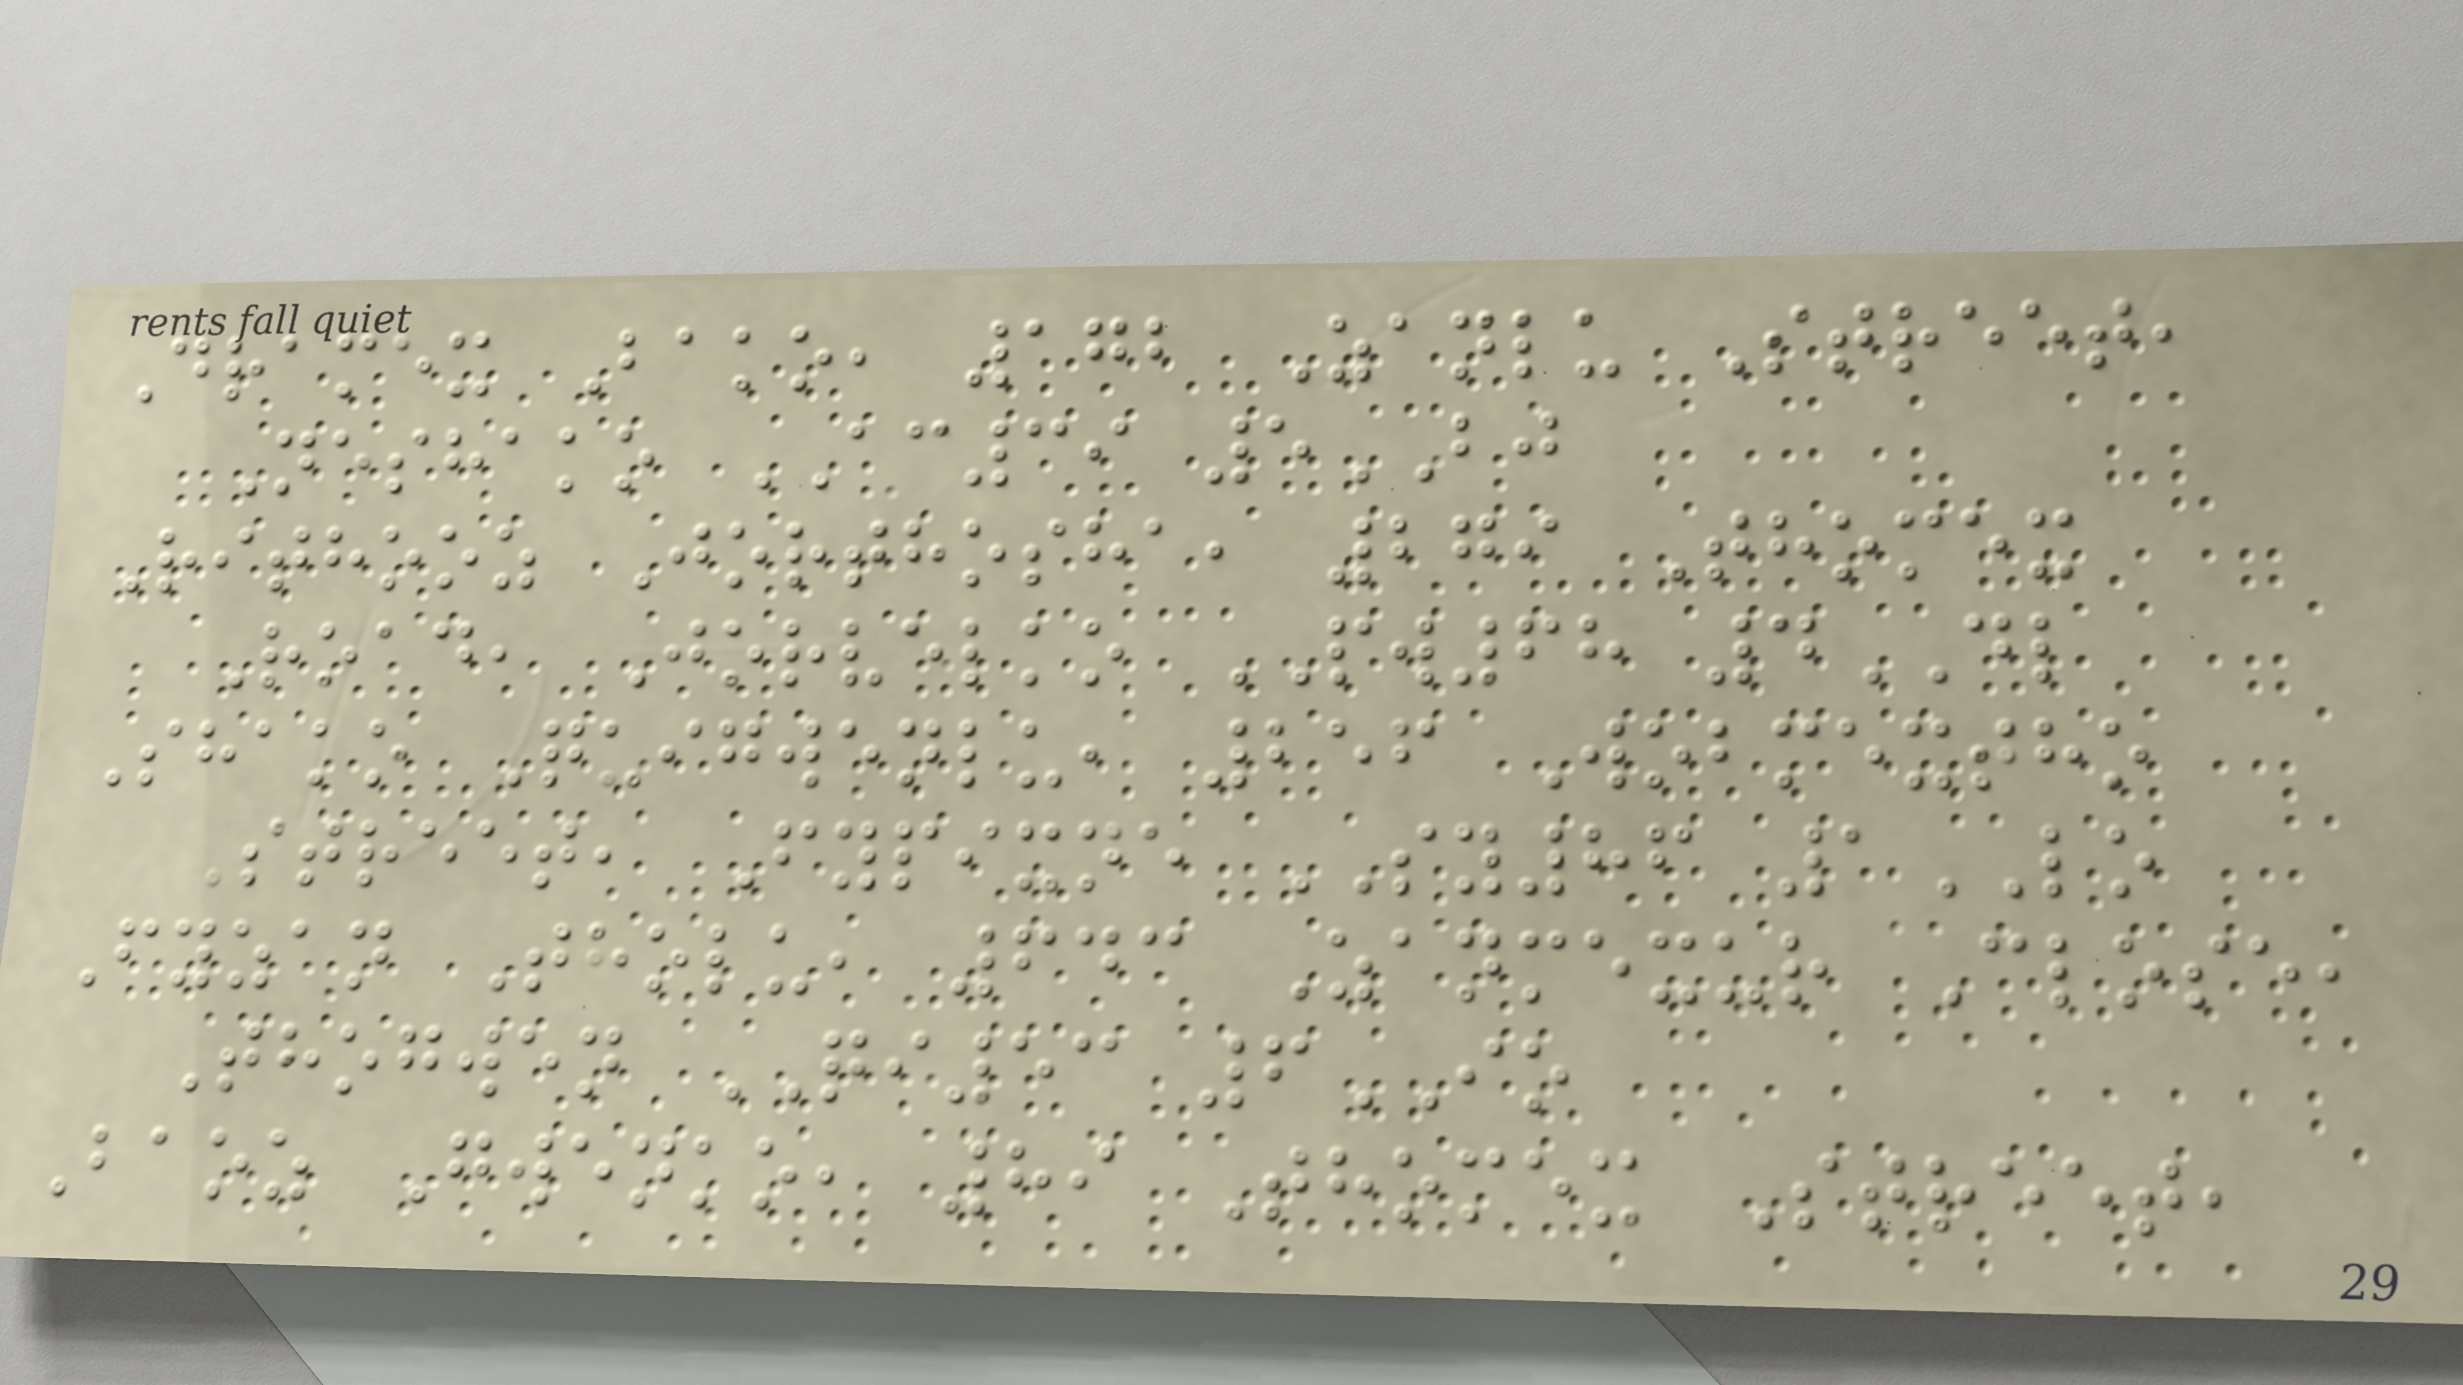Dramex Bako, 172 Zanlu Street,
Neshako AC39 5BJ
Rithooz Jorthosha, 279 Thomex
Road, Jorvelko PW68 4DL
Shako Quigwenlu, 256 Wobmextho
Street, Fypixne SY86 1LO
Fyzan Tholu, 643 Zanmexur Close,
Thogwen QI53 6IO
Baoz Gwenko, 89 Thomex Street,
